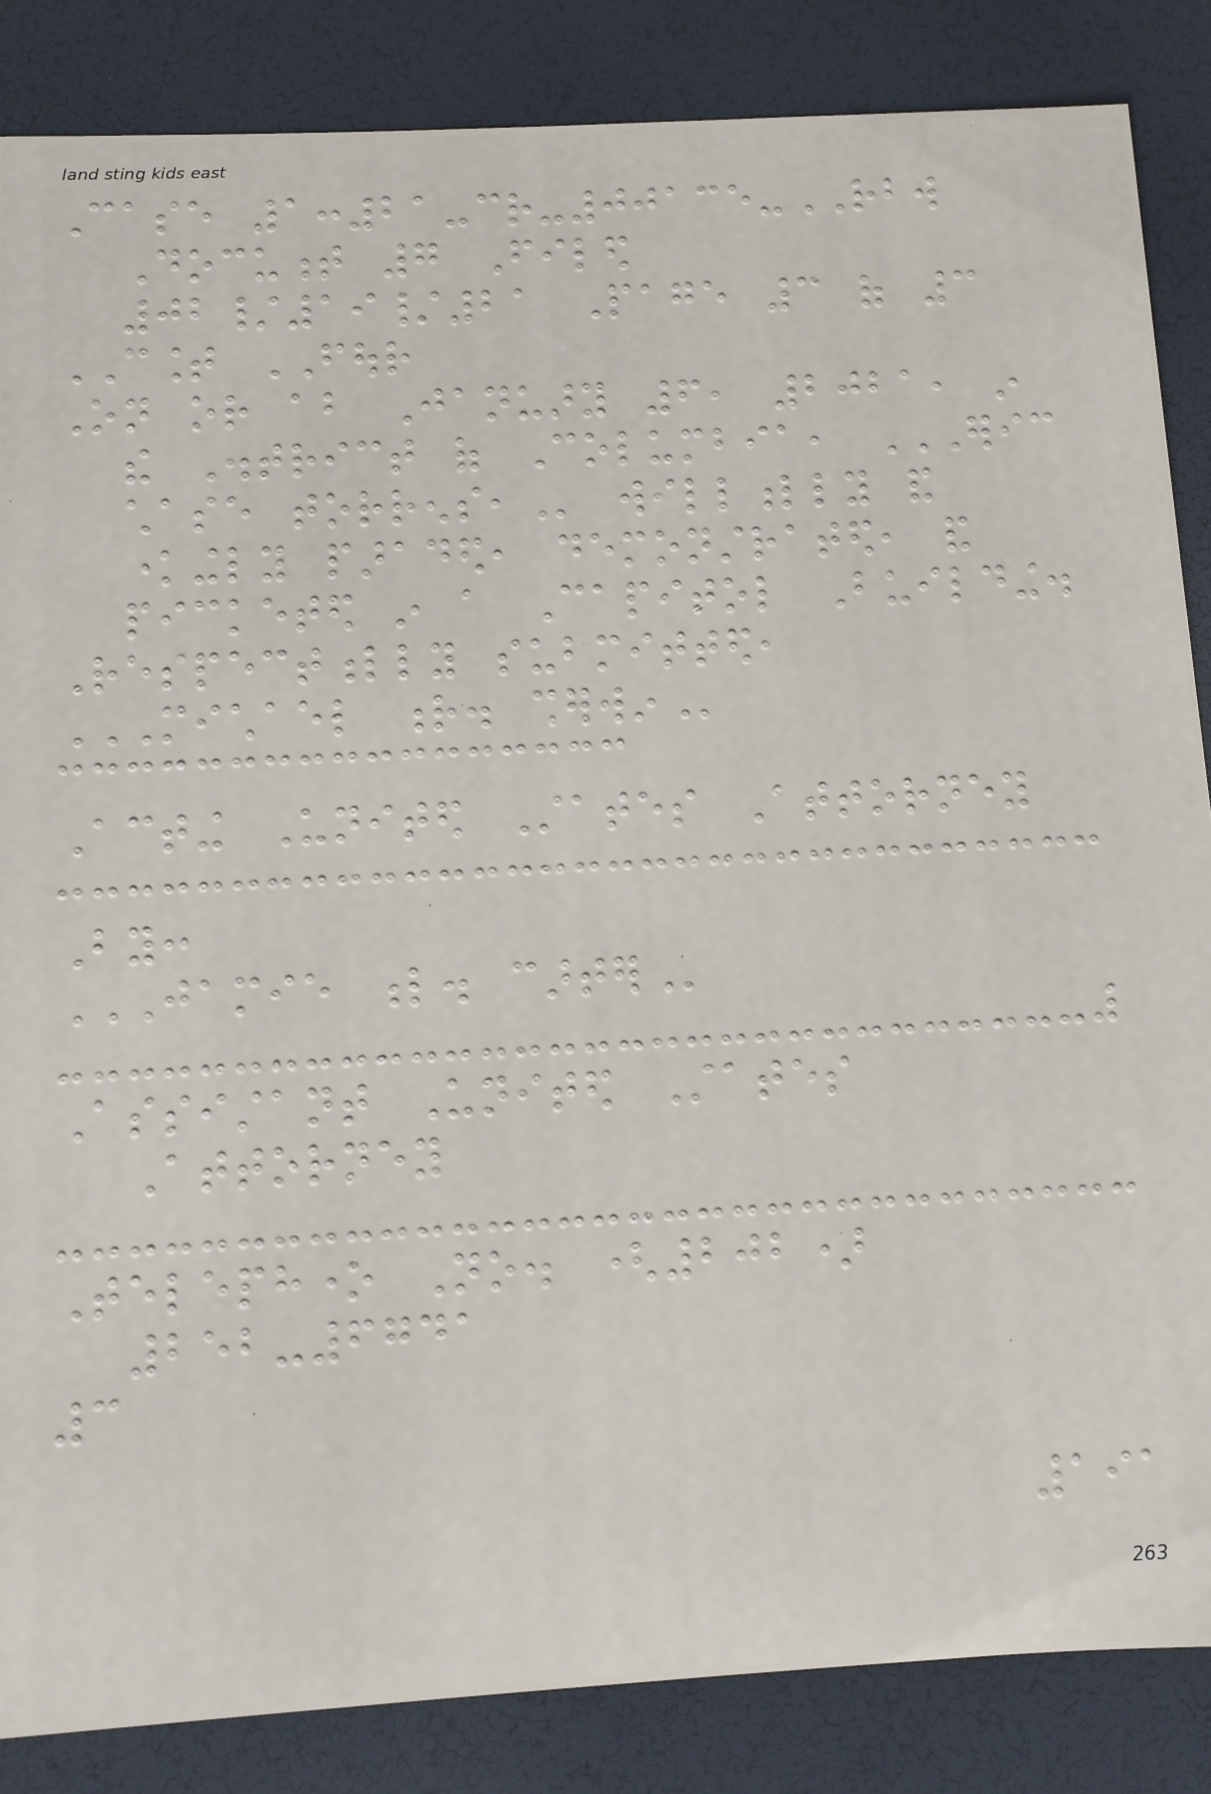Case 1:21-cr-00135-RBW
Document 7 Filed
02/19/21 Page 3 of 3
COUNT FOUR
On or about January 6, 2021, in
the District of Columbia, ERIC
CHASE TORRENS, willfully and
knowingly paraded, demonstrated, and
picketed in a Capitol Building.
Respectfully submitted,
MICHAEL R. SHERWIN
Acting United States Attorney
By:
JAMIE L. CARTER
Assistant United States
Attorney
Telephone No. (202)
252-6741
3
191
